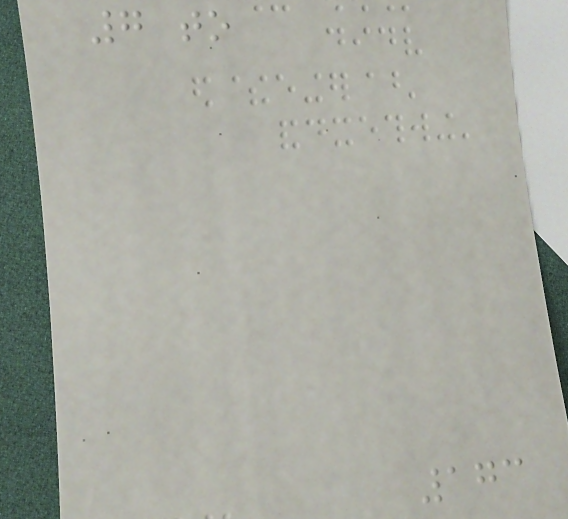7 to
173
